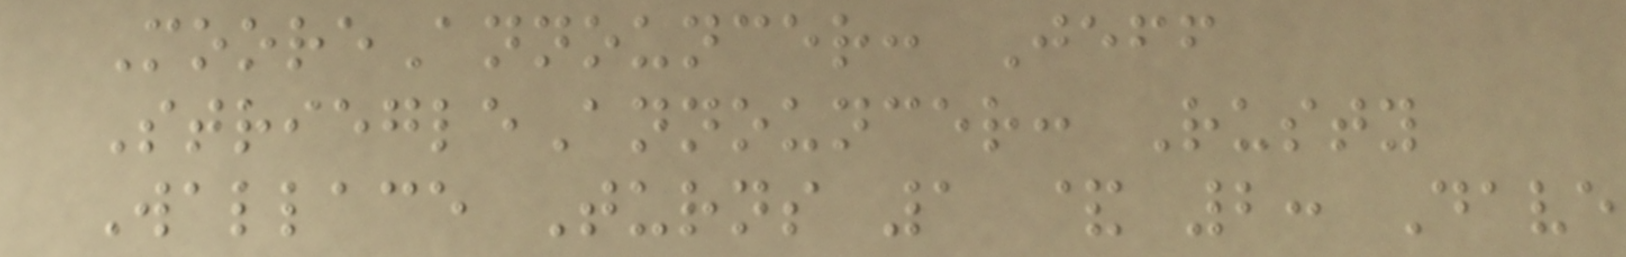MooreAnnouncer: Jeff
StriegleAnnouncer: Rusty
Wallace Turns 1 & 2: Dave
